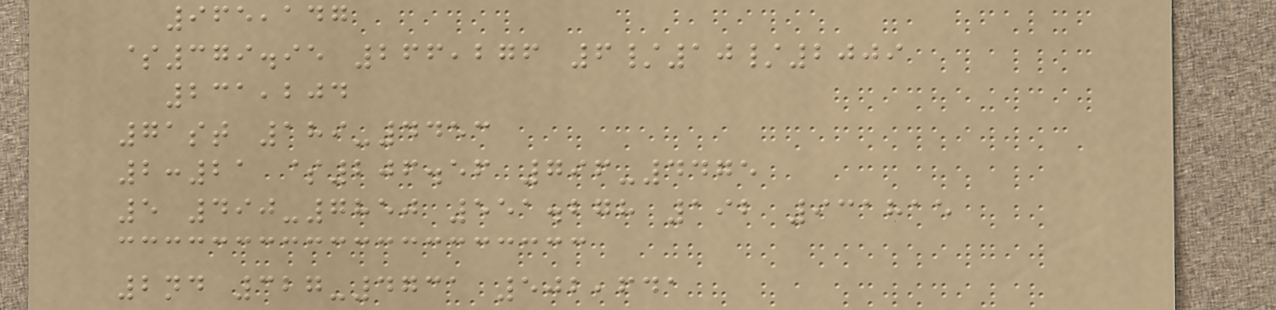965,147
$379.95 266,276 6/10/2009
231,204
71st 189-4453
2:21 $206.56 796-4475
5 490-7850 551.278 192 931815
2nd 327-4731 502,641
